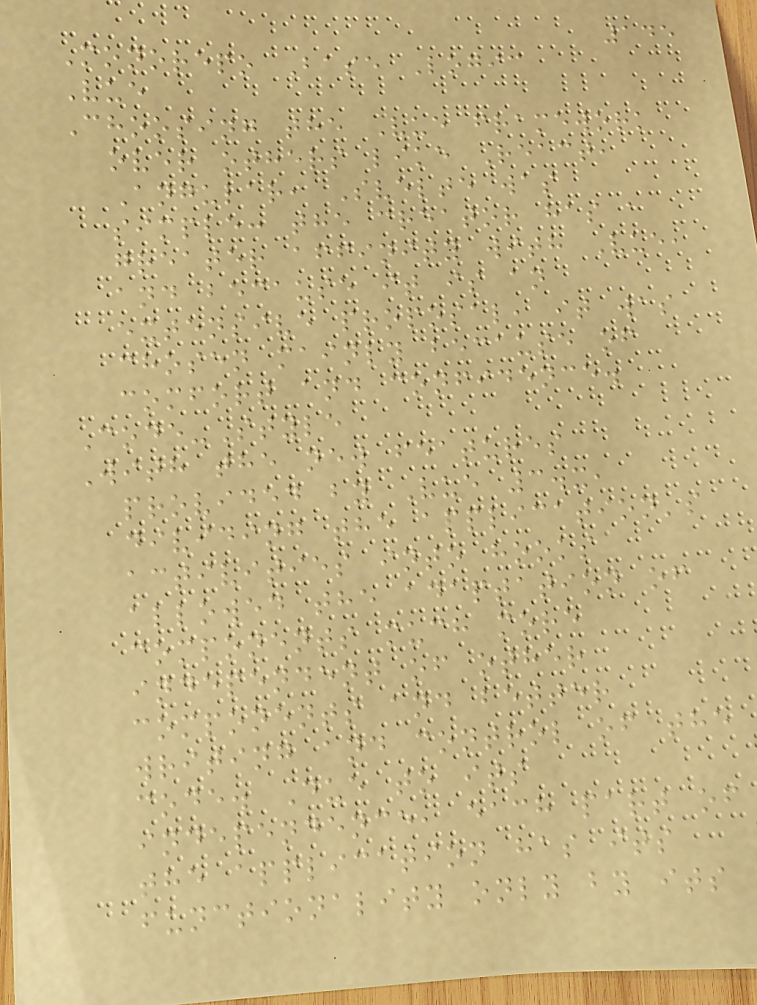145
Monorepo Base Logic
Vue
Choosing the Vue framework
over others like React,
Angular, Svelte was
simple: the creator has a
greater affinity with Vue,
and because it is an
extensive proposal, it was
chosen mainly because of
comfort and confidence.
Code-Style
With the new features
provided by Vue 3.x,
dividing the application's
activities into hooks
allowed the adaptation of
components much more
independent of other
components and better
writing and control of the
code. Due to its
independence, each part of
the application has its
functionality only by its
